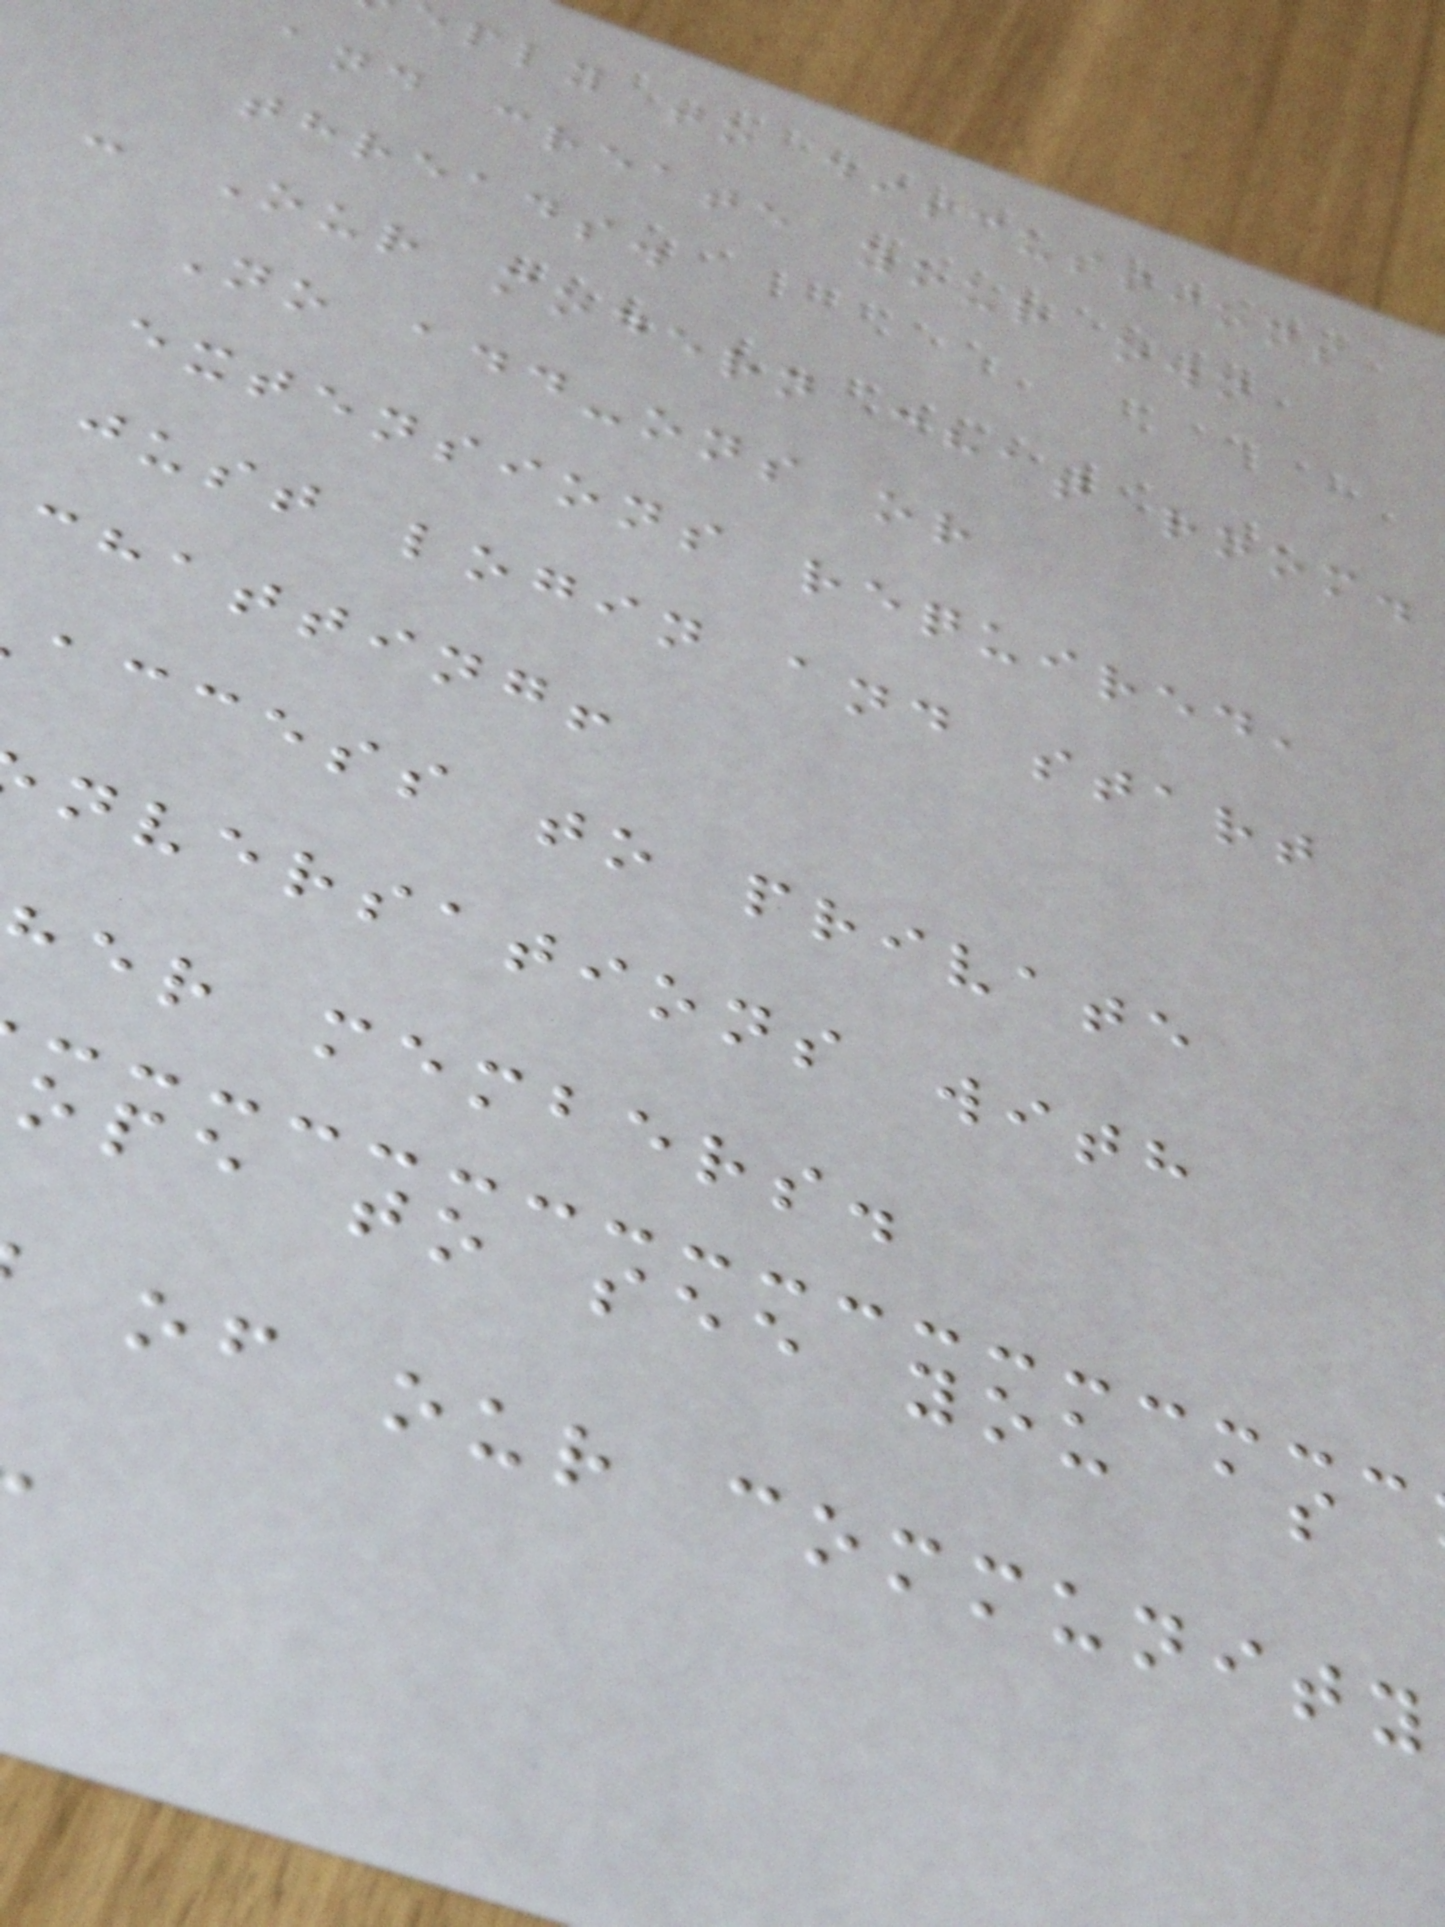eply to discussions
and create your own
threads.
- Our modern chat room.
No add-ons or
extensions required,
just login and start
chatting!
access to private
nversations with
er members.
ope to see you as
of our community
